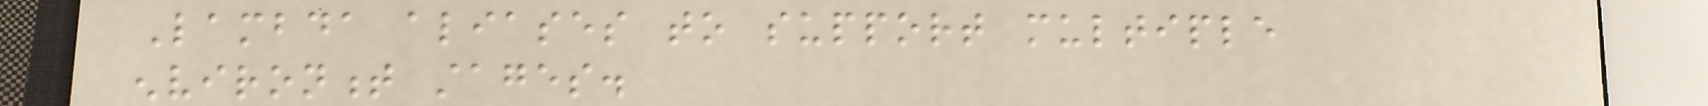Lambda aliases to support multiple
environment stages.
